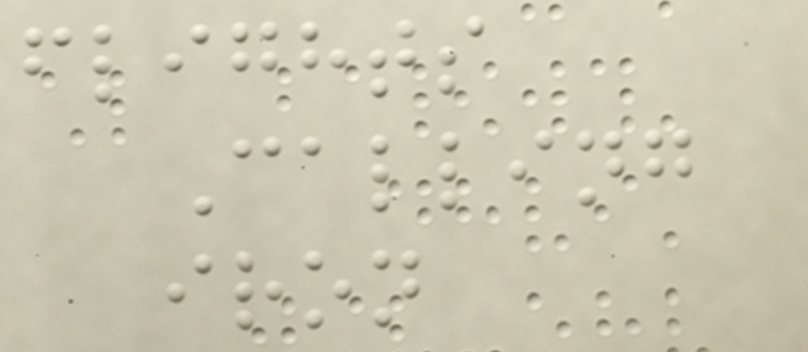flights
Calling
iron
